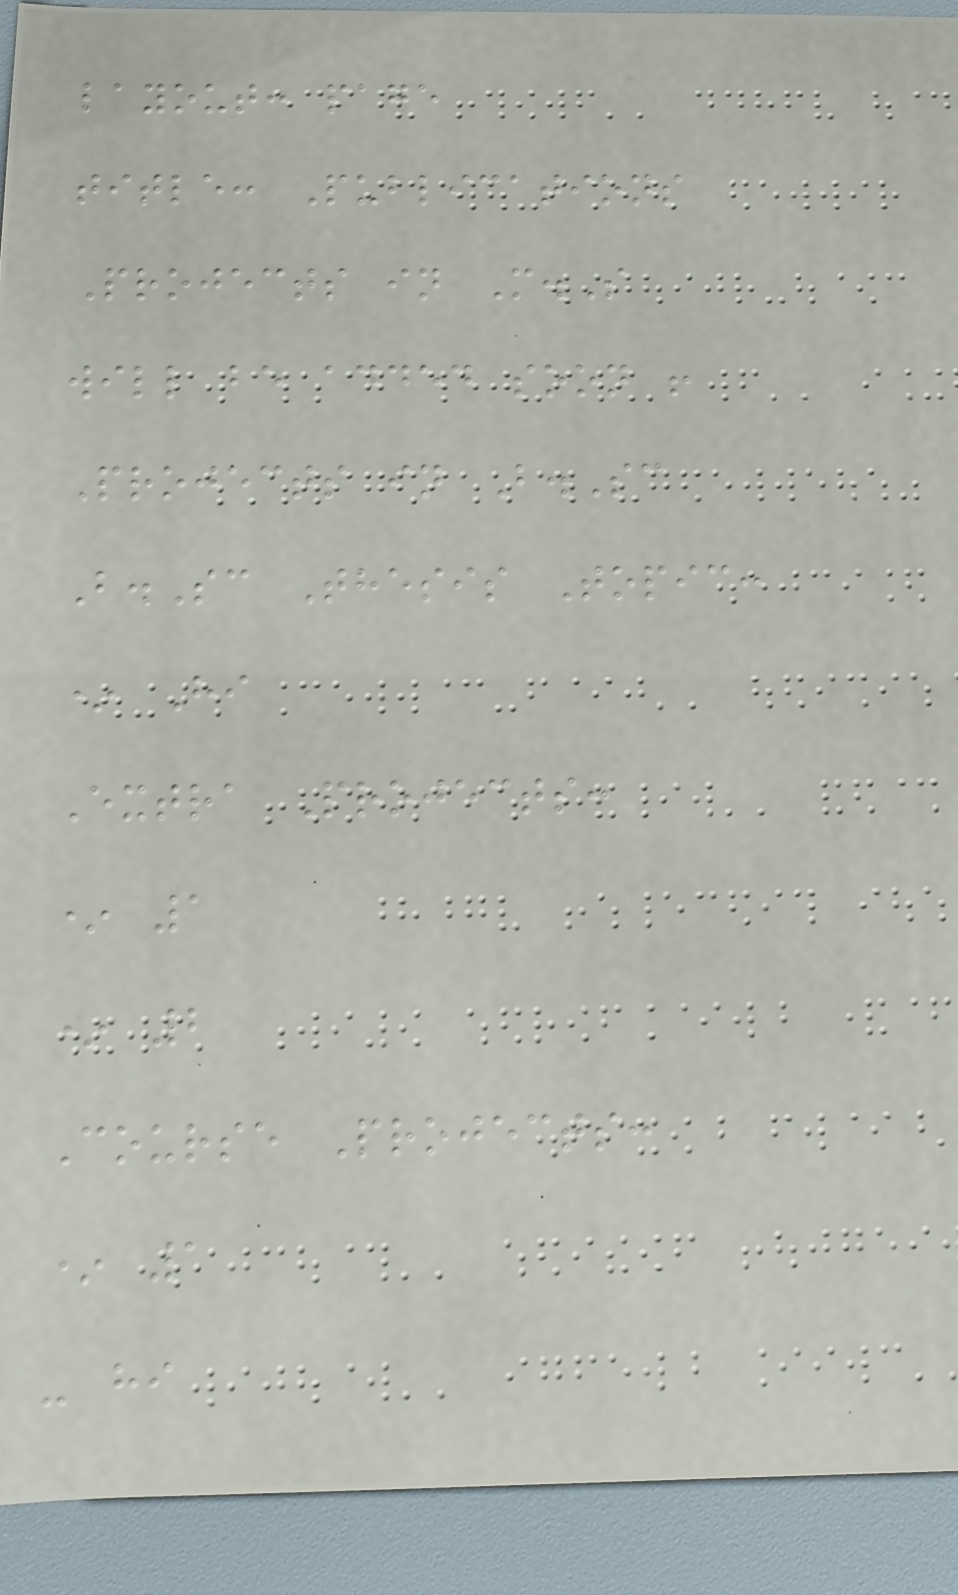layout: page
title: Publications
Projects in M.S
will be added soon !
Projects in B.Sc
B.Sc Thesis Topic:
* Hi
Extra Projects:
* 1
* 2
Course Projects:
* 1
- hi
